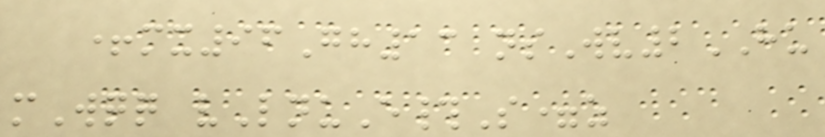+mx96Gh13 nsWv2HU
mWqq vLnuE#S=z
